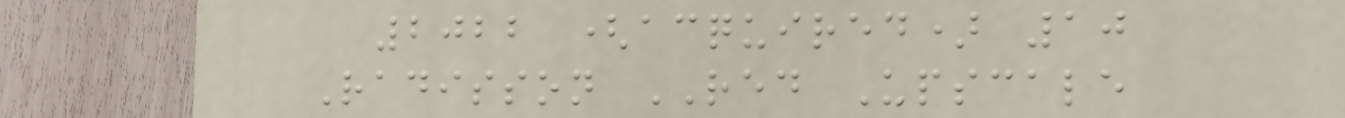2022 (acquired) 10
Radisson RED Upscale
